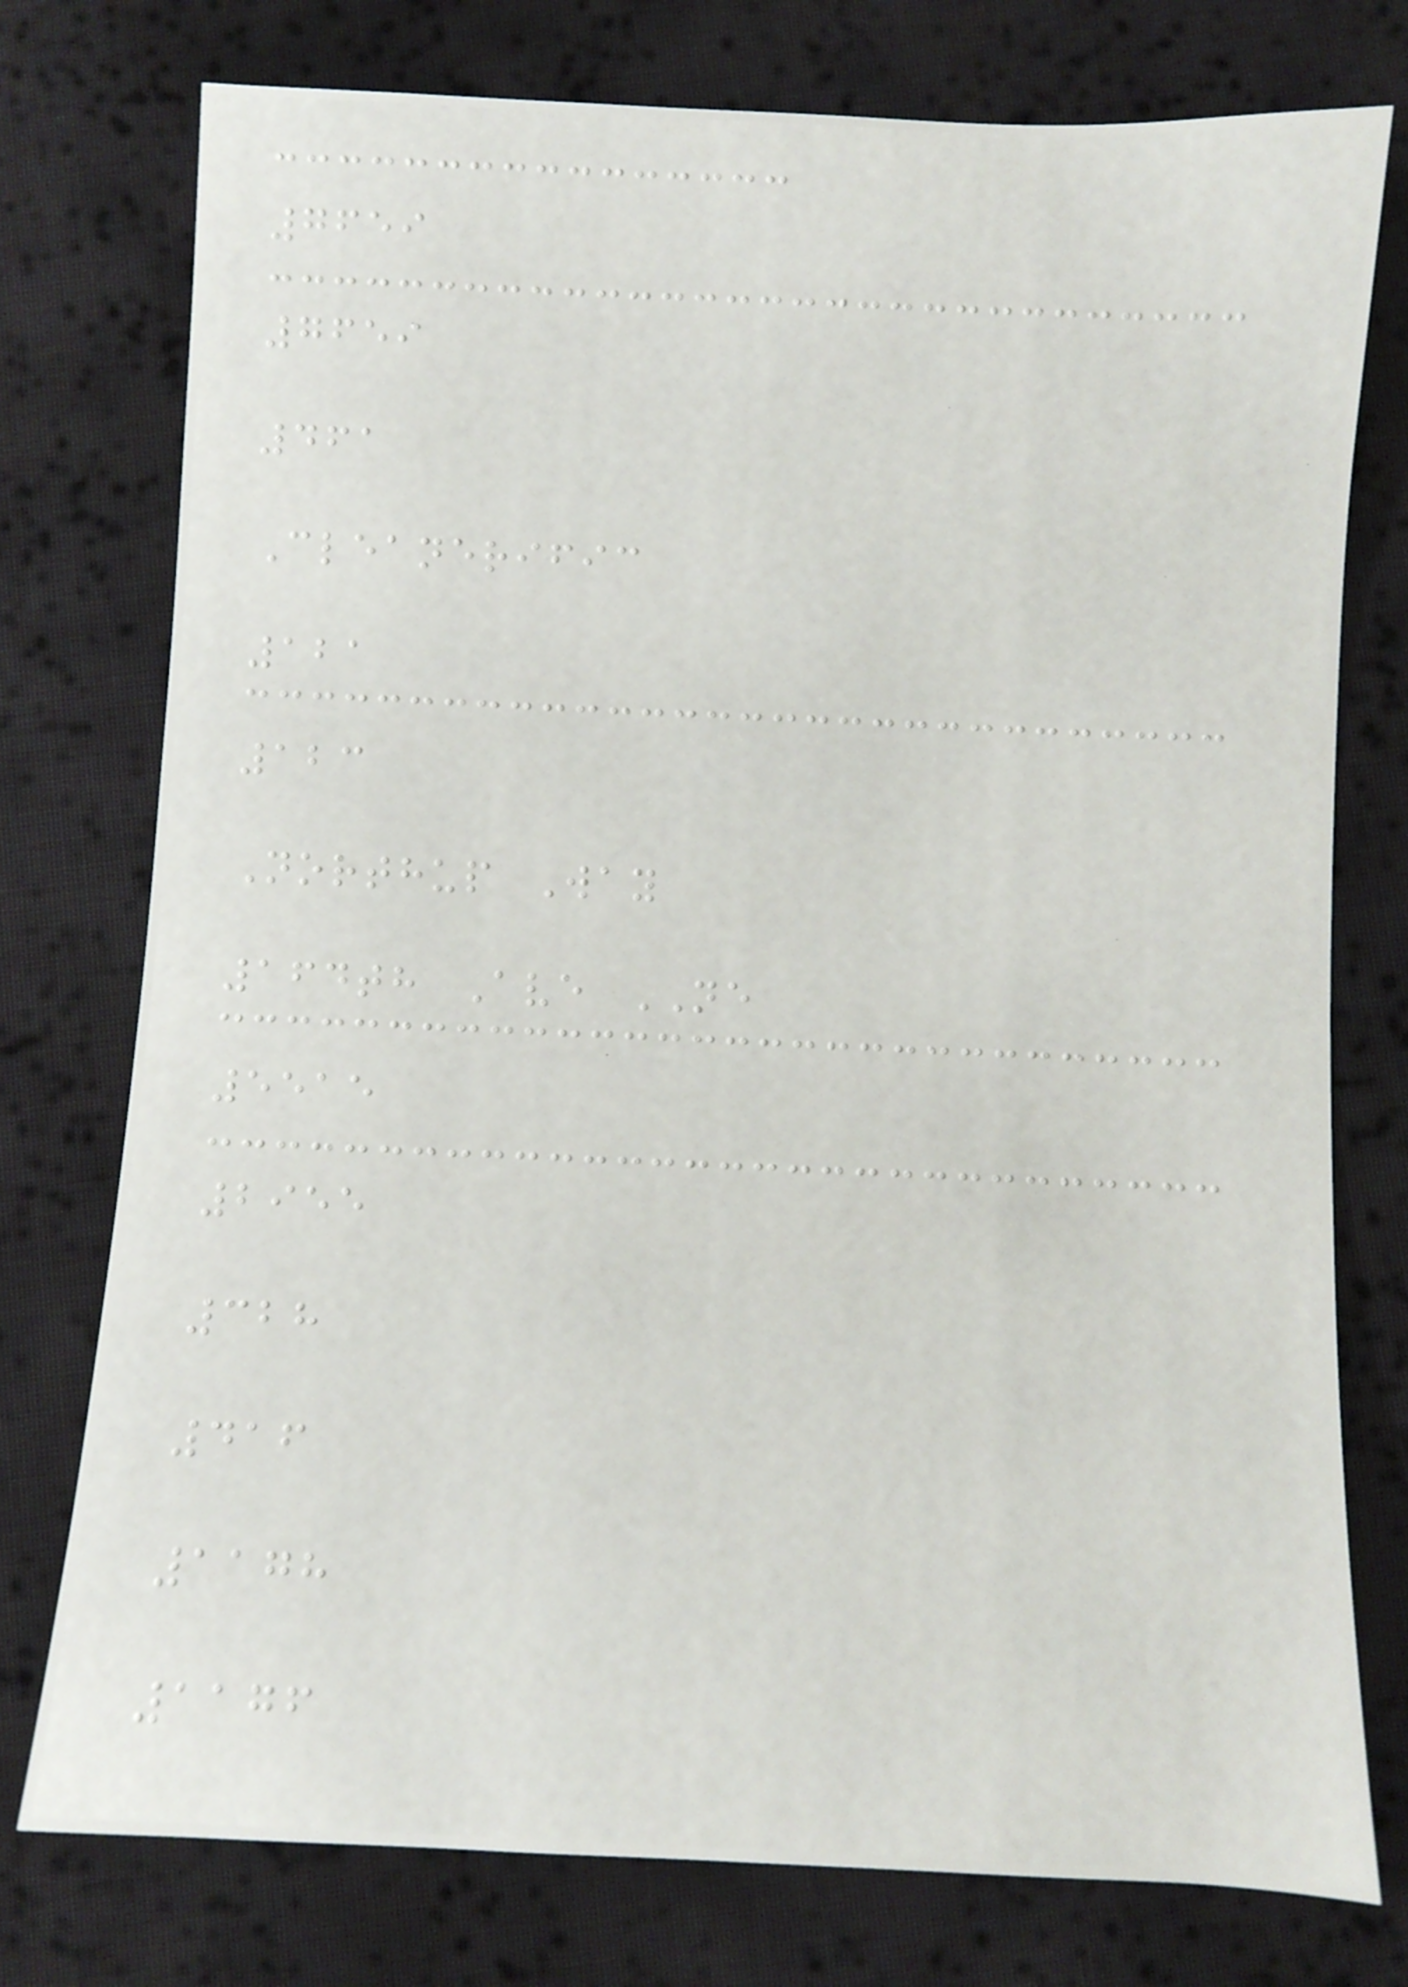7659
7659
461
Cleanerific
121
123
Northup Way
164th Ave NE
5515
2955
328
416
1178
1176
